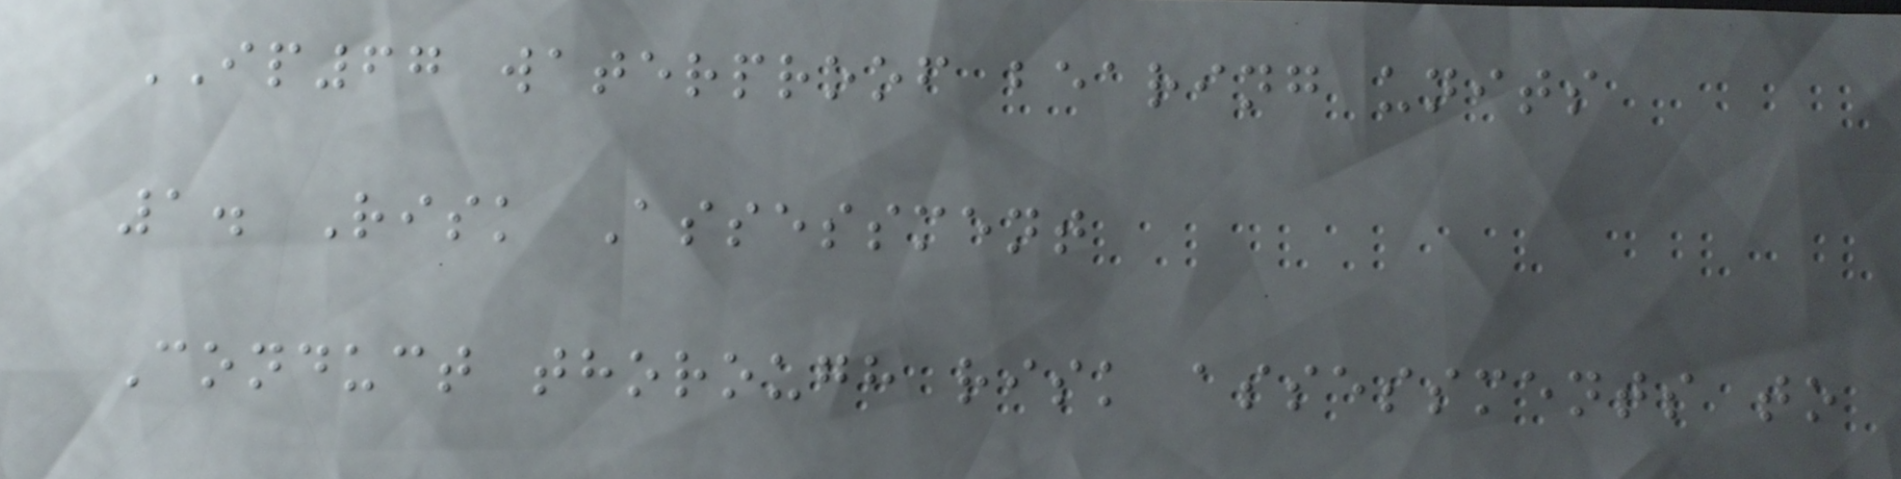IP67 waterproof bearing units
1. Risk Assessment
Conduct thorough risk assessments to
